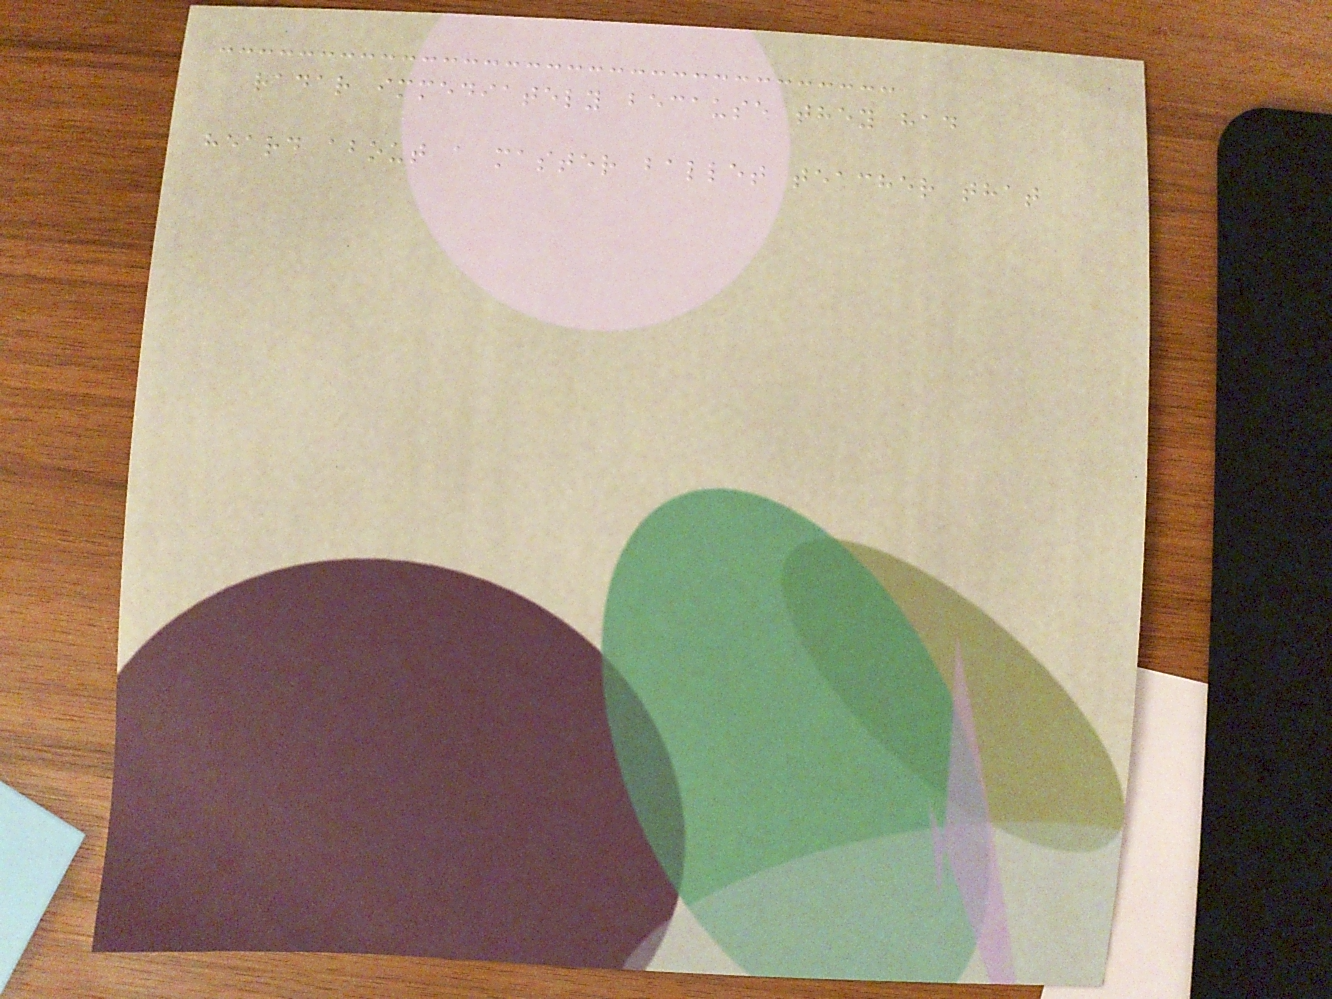radar immediately because they had
heard about a master ballet teacher that
